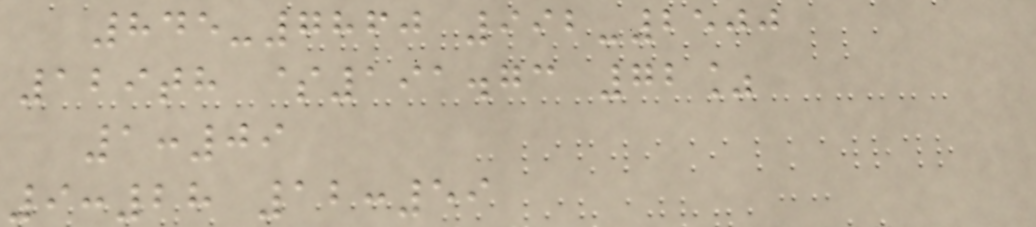845-7860 992-2500
129th $191.73 72%
1:09
9:28 12:59
